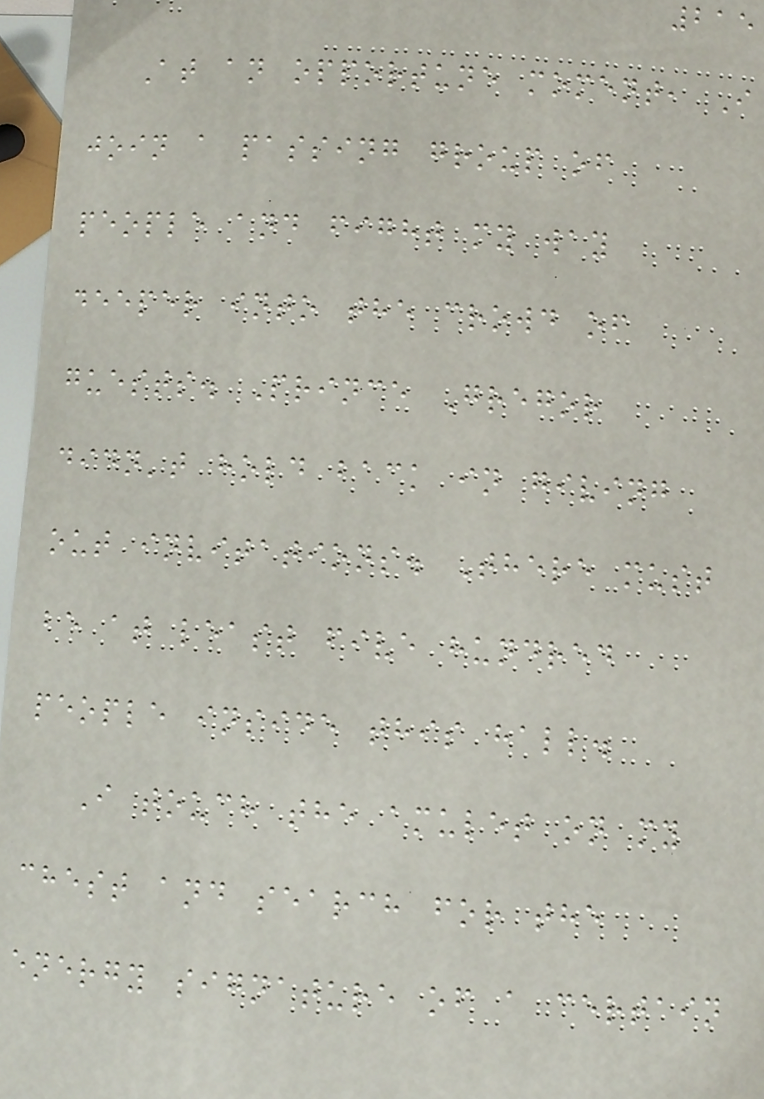215
At an opportune moment, I
join a passing group of
people and fight my way
deeper into the crowd of
guests. Prince Gregor
didn't hold back in giving
out invitations. There must
be at least five hundred
people inside this hall.
I touch the amulet on my
chest and search for the
energy signature of a certain
